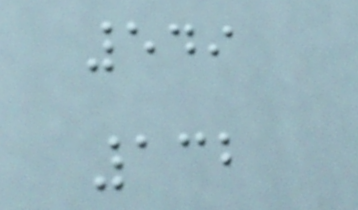549
132
